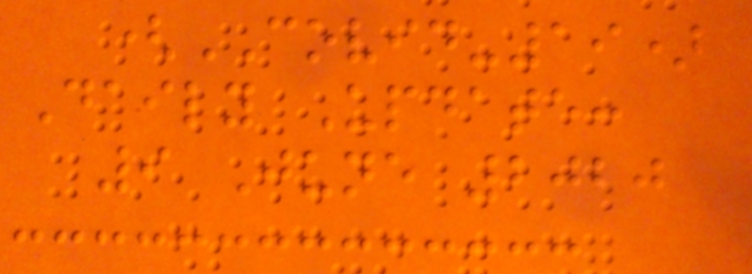(COVID-19)
Daily Update:
9 June 2020
